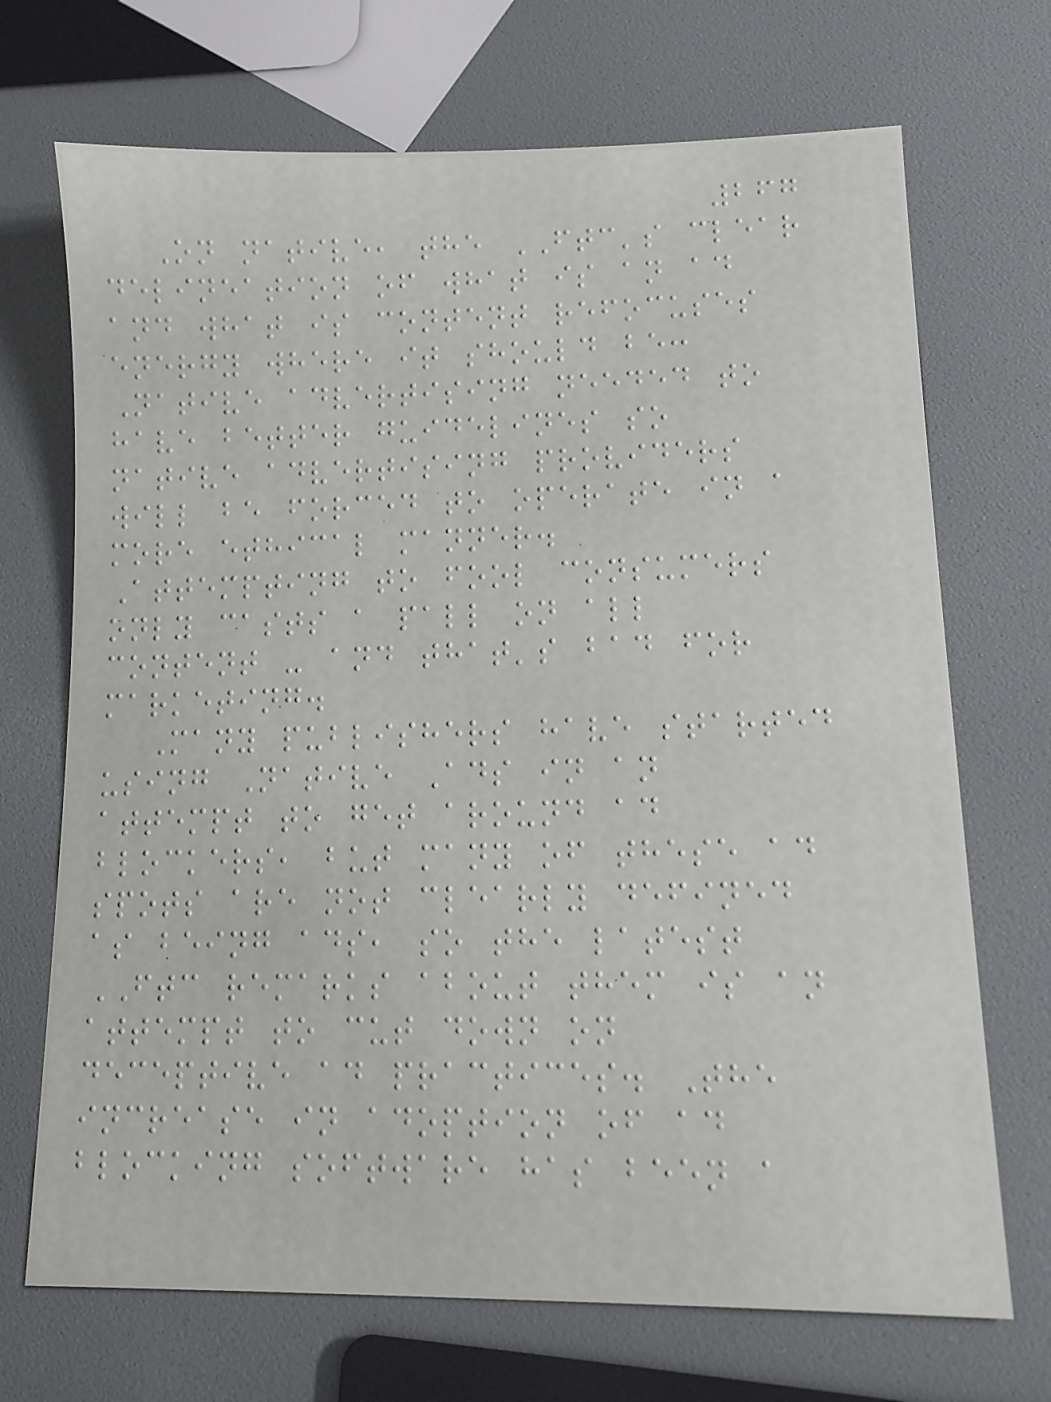267
On native, the FTC's clear
delineation of what is an ad
and what is content refocuses
energy where it should be:
Native advertising needed to
have better guidelines so
native advertising providers
will be forced to operate in a
more ethical manner.
Attempting to fool consumers
only casts a pall on all
content - and that's bad for
marketing.
Many publishers have started
using Native Ads in an
attempt to get around ad
blockers, but many of these ad
spots are not clearly defined
as being ads, so the latest
FTC remarks about them is an
attempt to cut down on
deceptive ad practices. The
increase in adoption of ad
blocking software has been a
